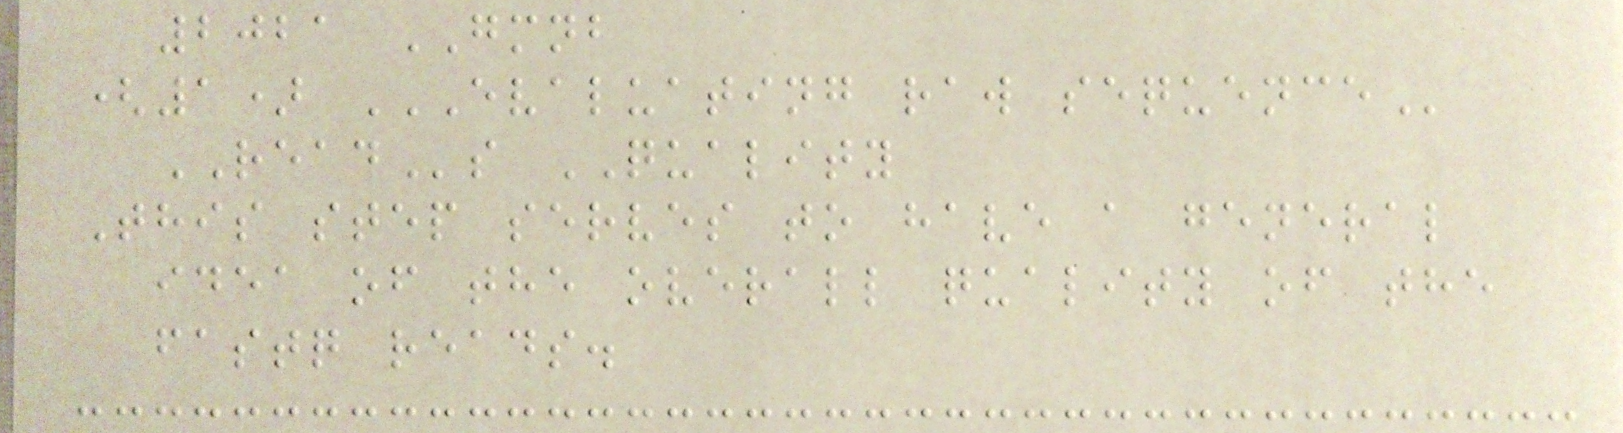2021 GMNB
(1) EVALUATING RAW SEQUENCE
READs QUALITY
This step serves to have a general
idea of the overall quality of the
fastq reads.
